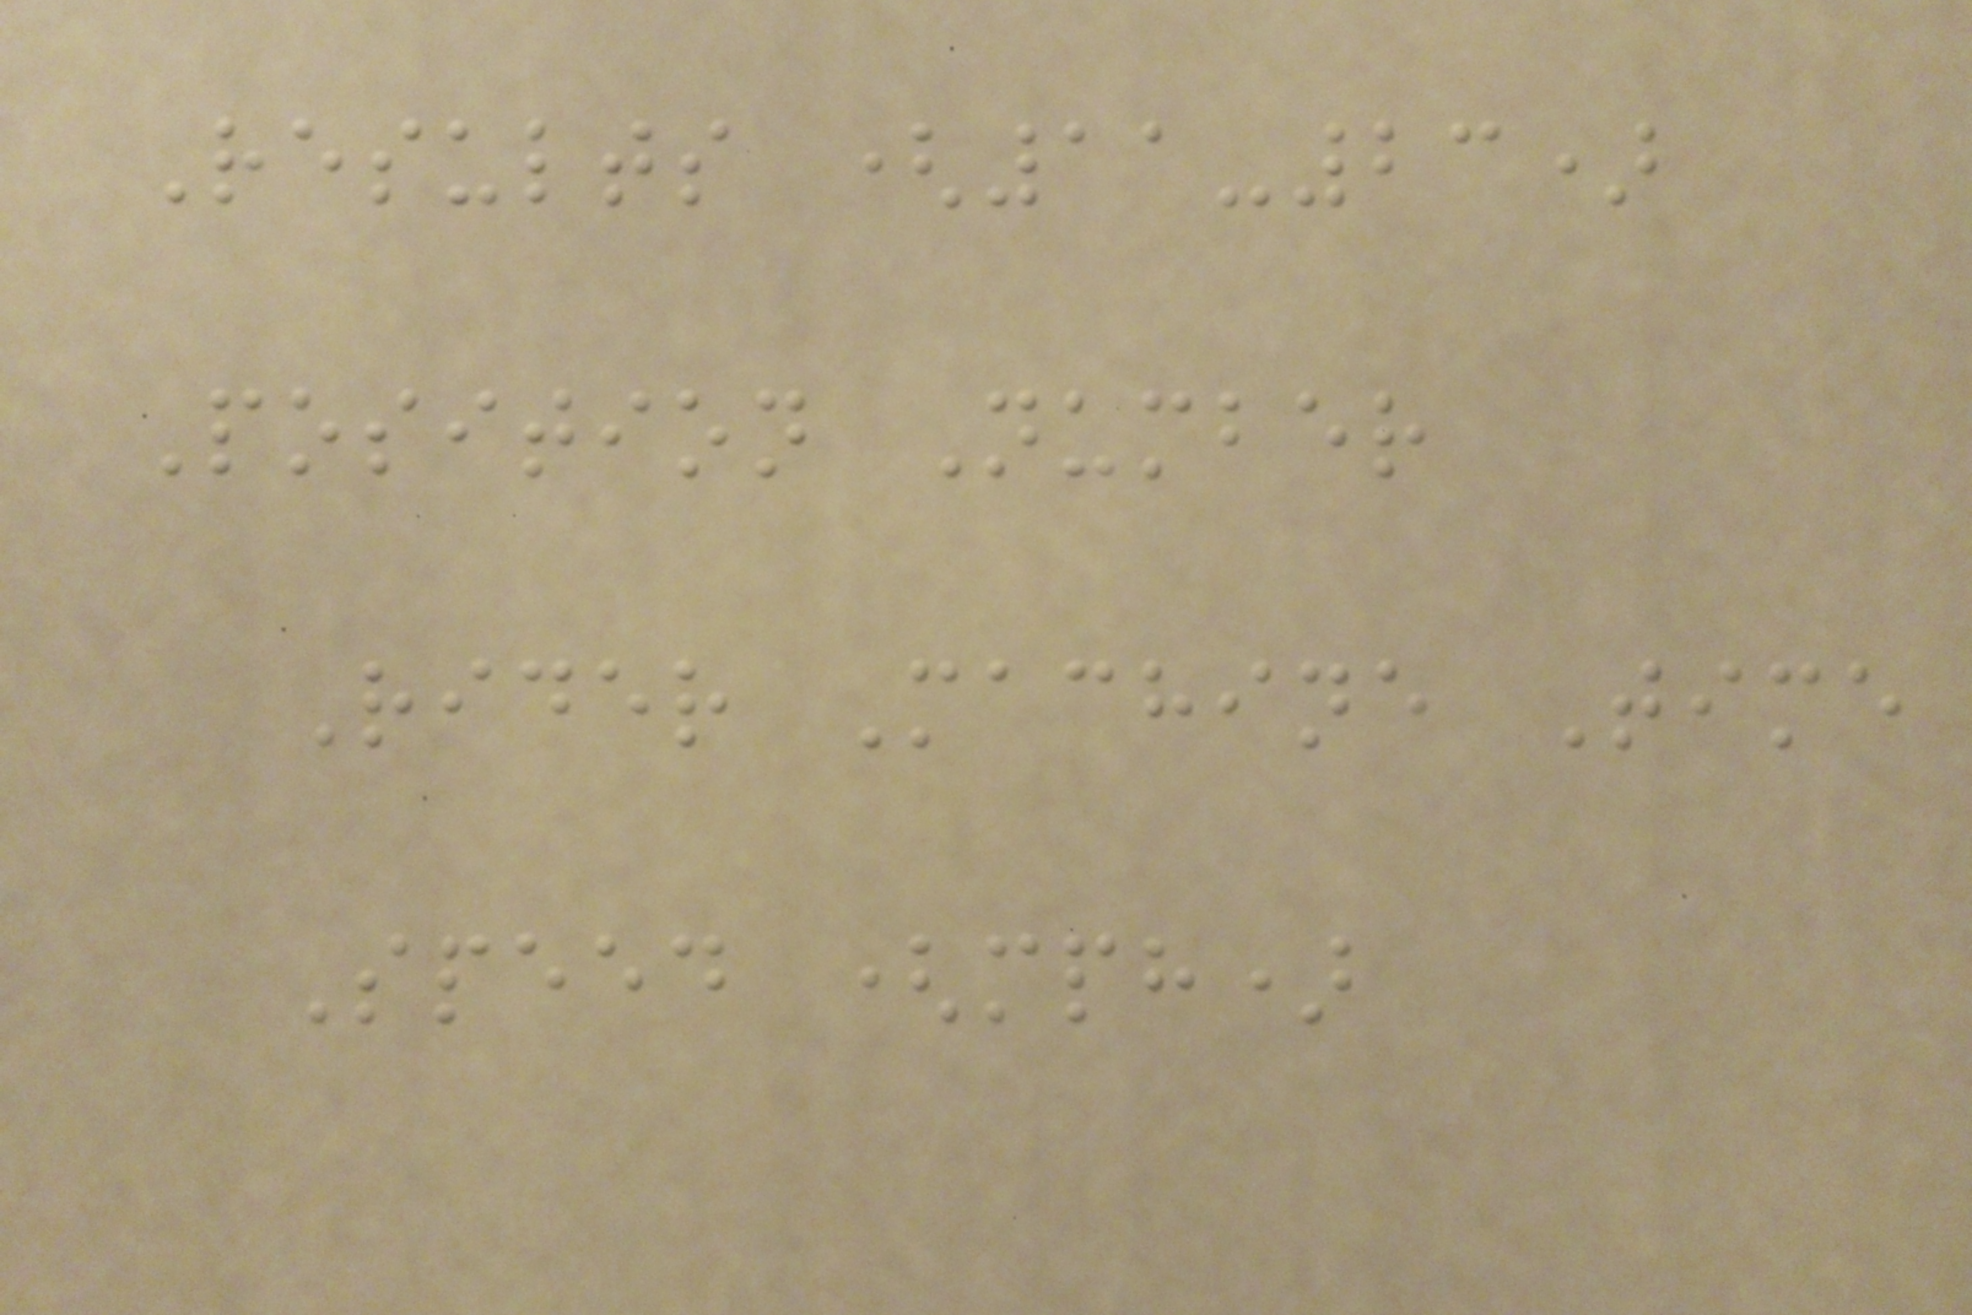Results (11-23)
Position Number
Rider Machine Time
Speed (mph)
